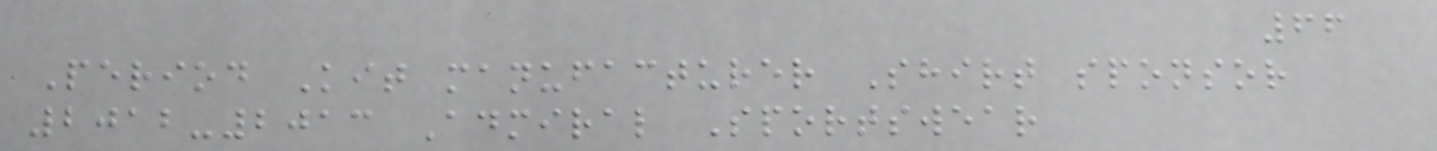66
Period Kit manufacturer Shirt sponsor
2012-2013 Admiral Sportswear
